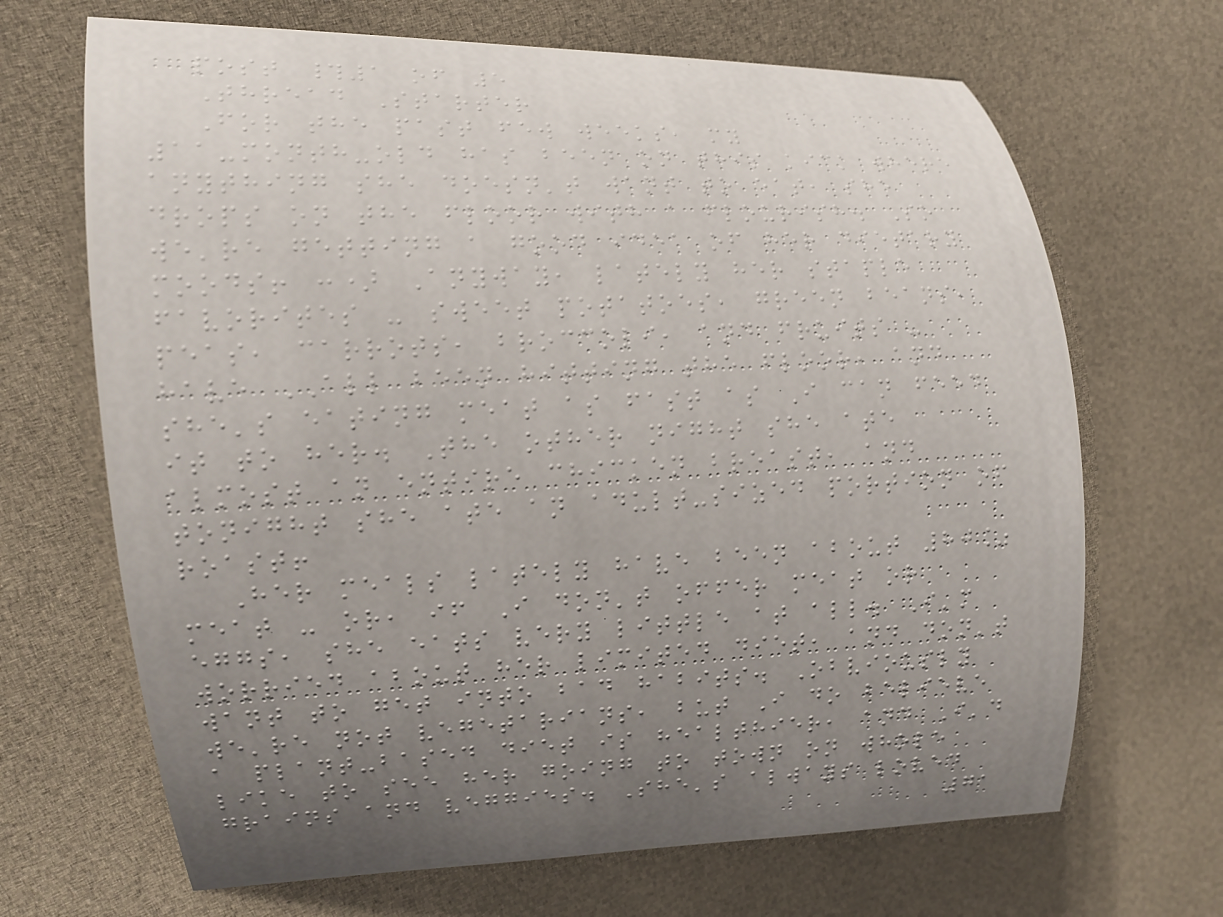post #1 of 5
Thread Starter
For the past few weeks, my
11-month-old has been on this kick where
anything she doesn't want to eat, she
drops on the floor with a flourish. So
we're getting a good idea of her dietary
moods! :) Anyway, lately her staple
favorites - sweet potatoes, green beans,
peas, carrots, broccoli, and fruits -
have ALL been hitting the floor, and
she's eating meat as fast as I can feed
it to her. The other night she ate
almost an entire chicken breast, and
tonight she ate an adult-sized portion of
roast!
Her meals lately have been about 80%
meat - or, if I don't offer meat or
eggs, she eats very little at all. I'm
worried about her limited diet, and don't
want to get into bad habits. Obviously
we're not vegetarians, but I do believe
a plant-based diet is healthier, and I'd
like to see her going to town on whole
grains and veggies. She's always loved
71
